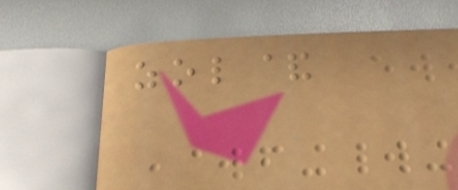zol&
